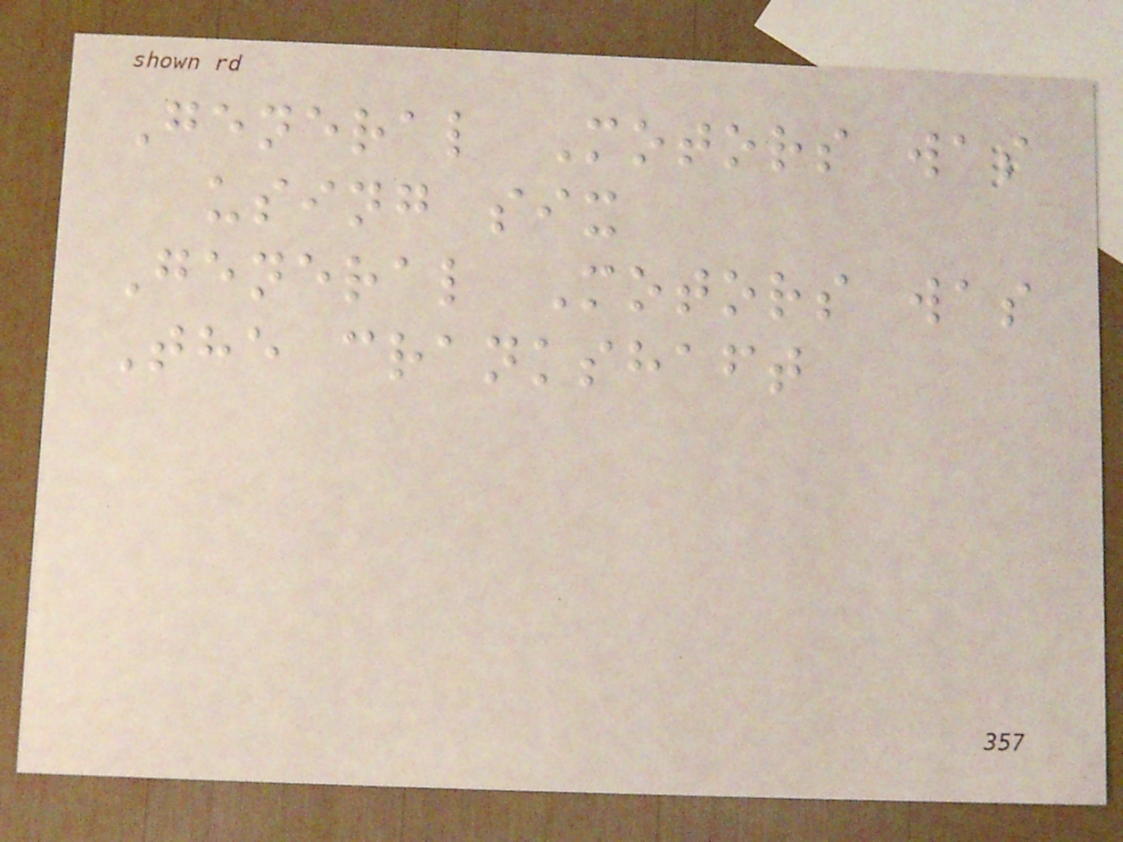General Motors was
using six
General Motors was
The crankshaft
